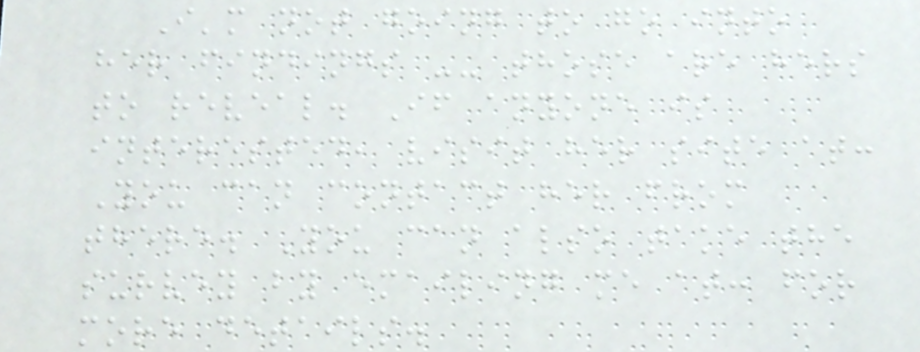I'm not going to go into
her findings -- those are hers
to reveal. If anyone is
interested, visit her site at:
You can contact her from
there. You can also take the
survey by emailing me at: for
more details.
